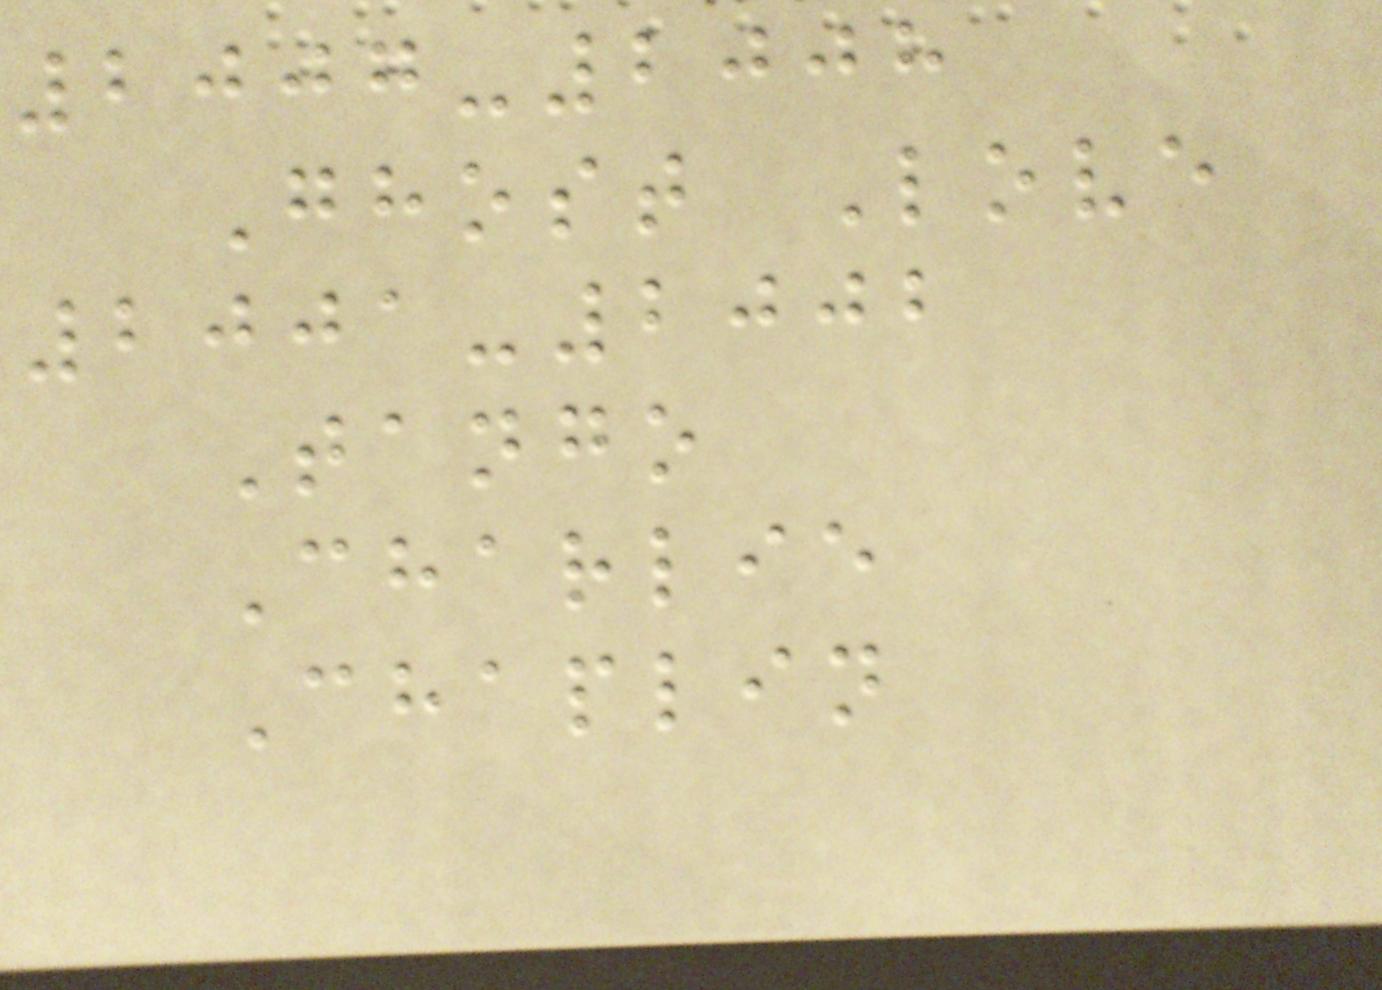2007-2008
Ghost Love
2001-2002
Tango
Charlie
Chaplin
